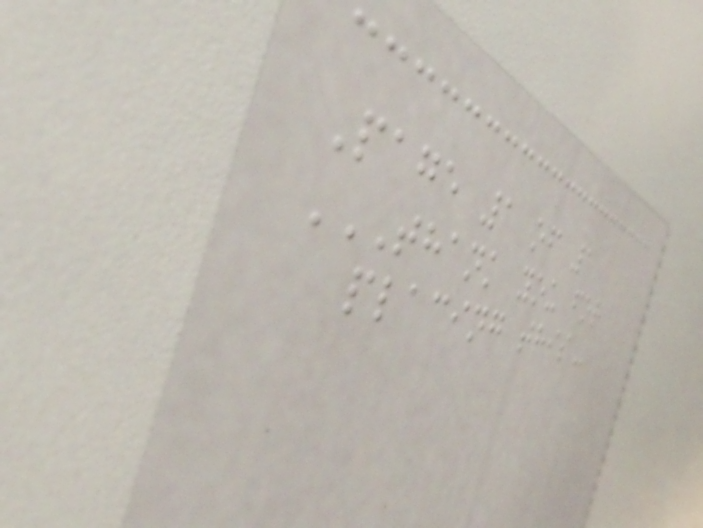Page 1 of 1
THANK YOU FOR
PLACING THIS
